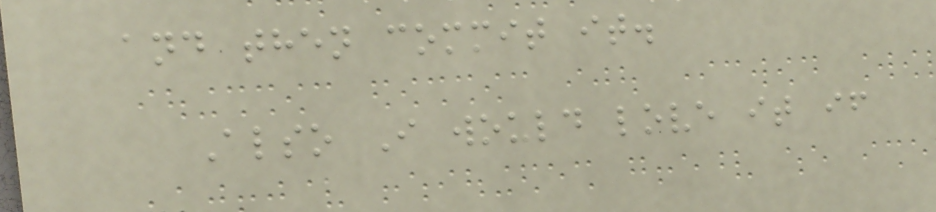and then commit it.
Also I would love it if
